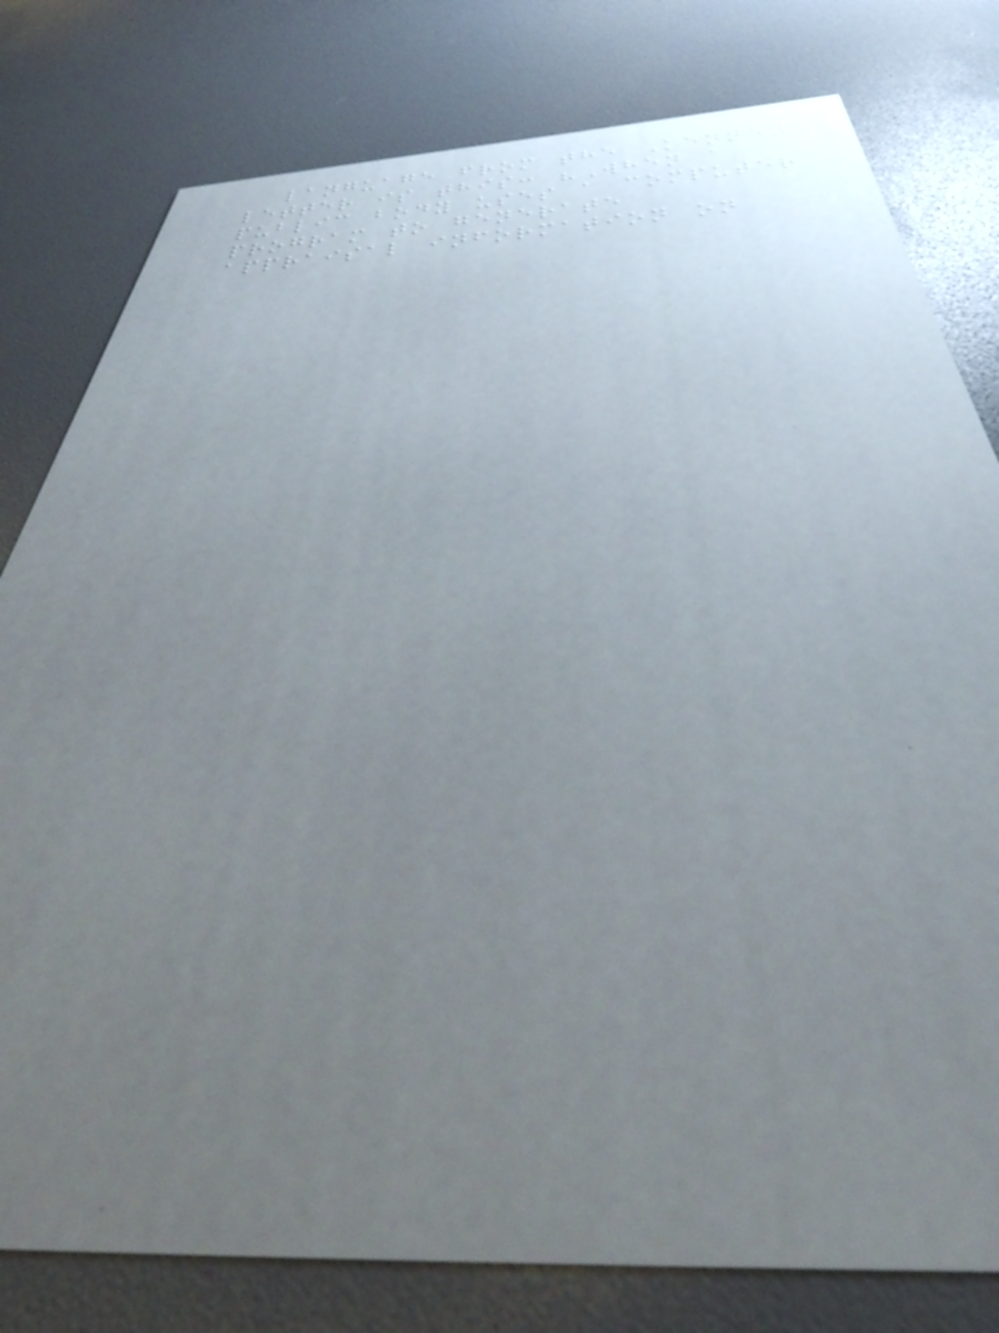language from the Kenney
letter is this: "When a
public body uses a computer
program to generate
appraisal information on
